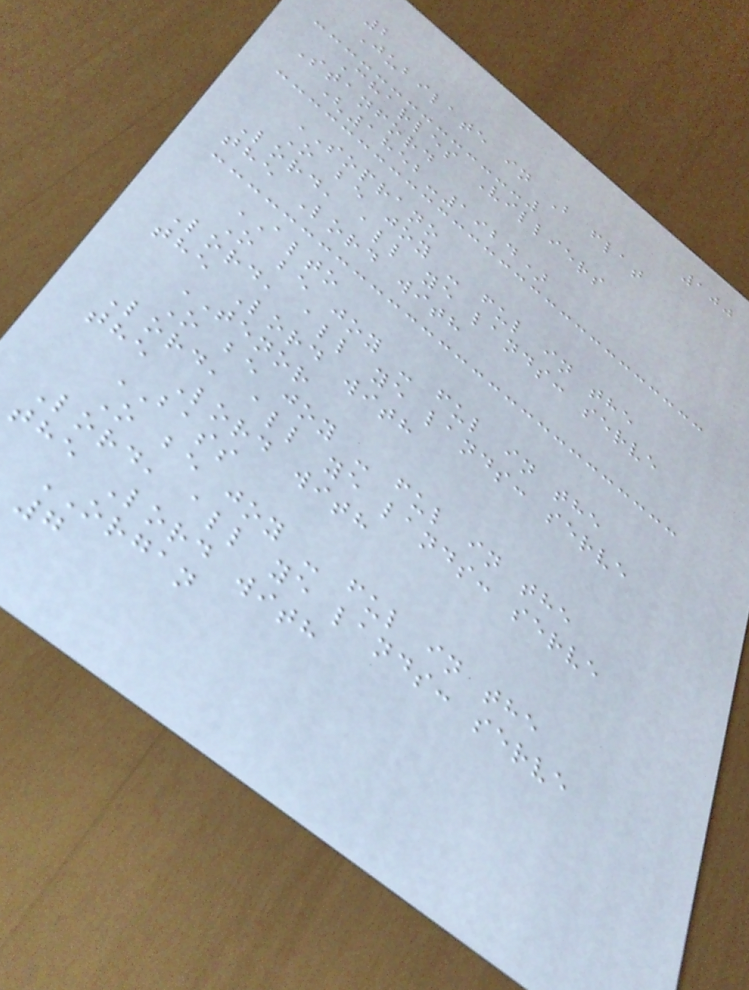100
2
Jubilate in B flat
Charles Villiers
Stanford
(1852-1924)
SOPRANO
O be joy - ful in the
Lord, all ye lands: serve
the Lord with
ALTO
O be joy - ful in the
Lord, all ye lands: serve
the Lord with
TENOR
O be joy - ful in the
Lord, all ye lands: serve
the Lord with
BASS
O be joy - ful in the
Lord, all ye lands: serve
the Lord with
ORGAN
7
